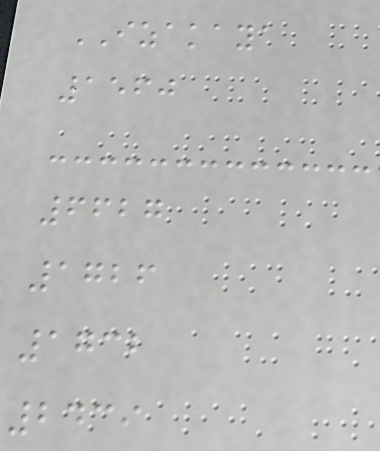IZAKAYA
1560
6627
1726
1732
2439
